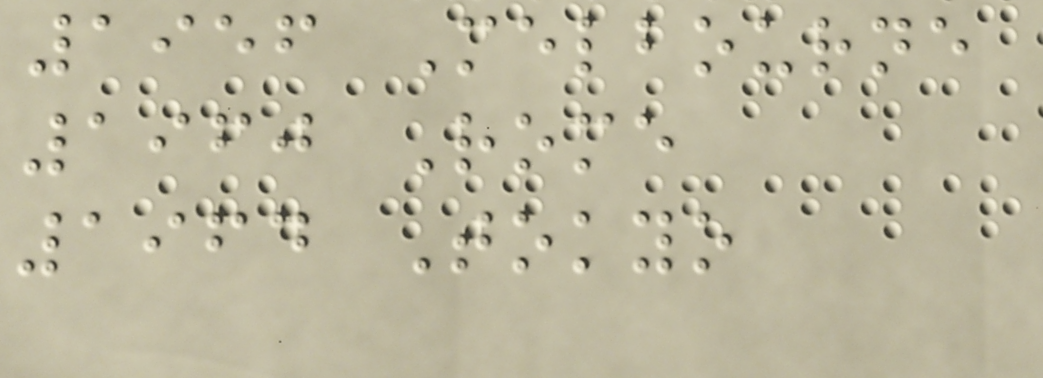1956 Melbourne
1960 Rome
1964 Tokyo
